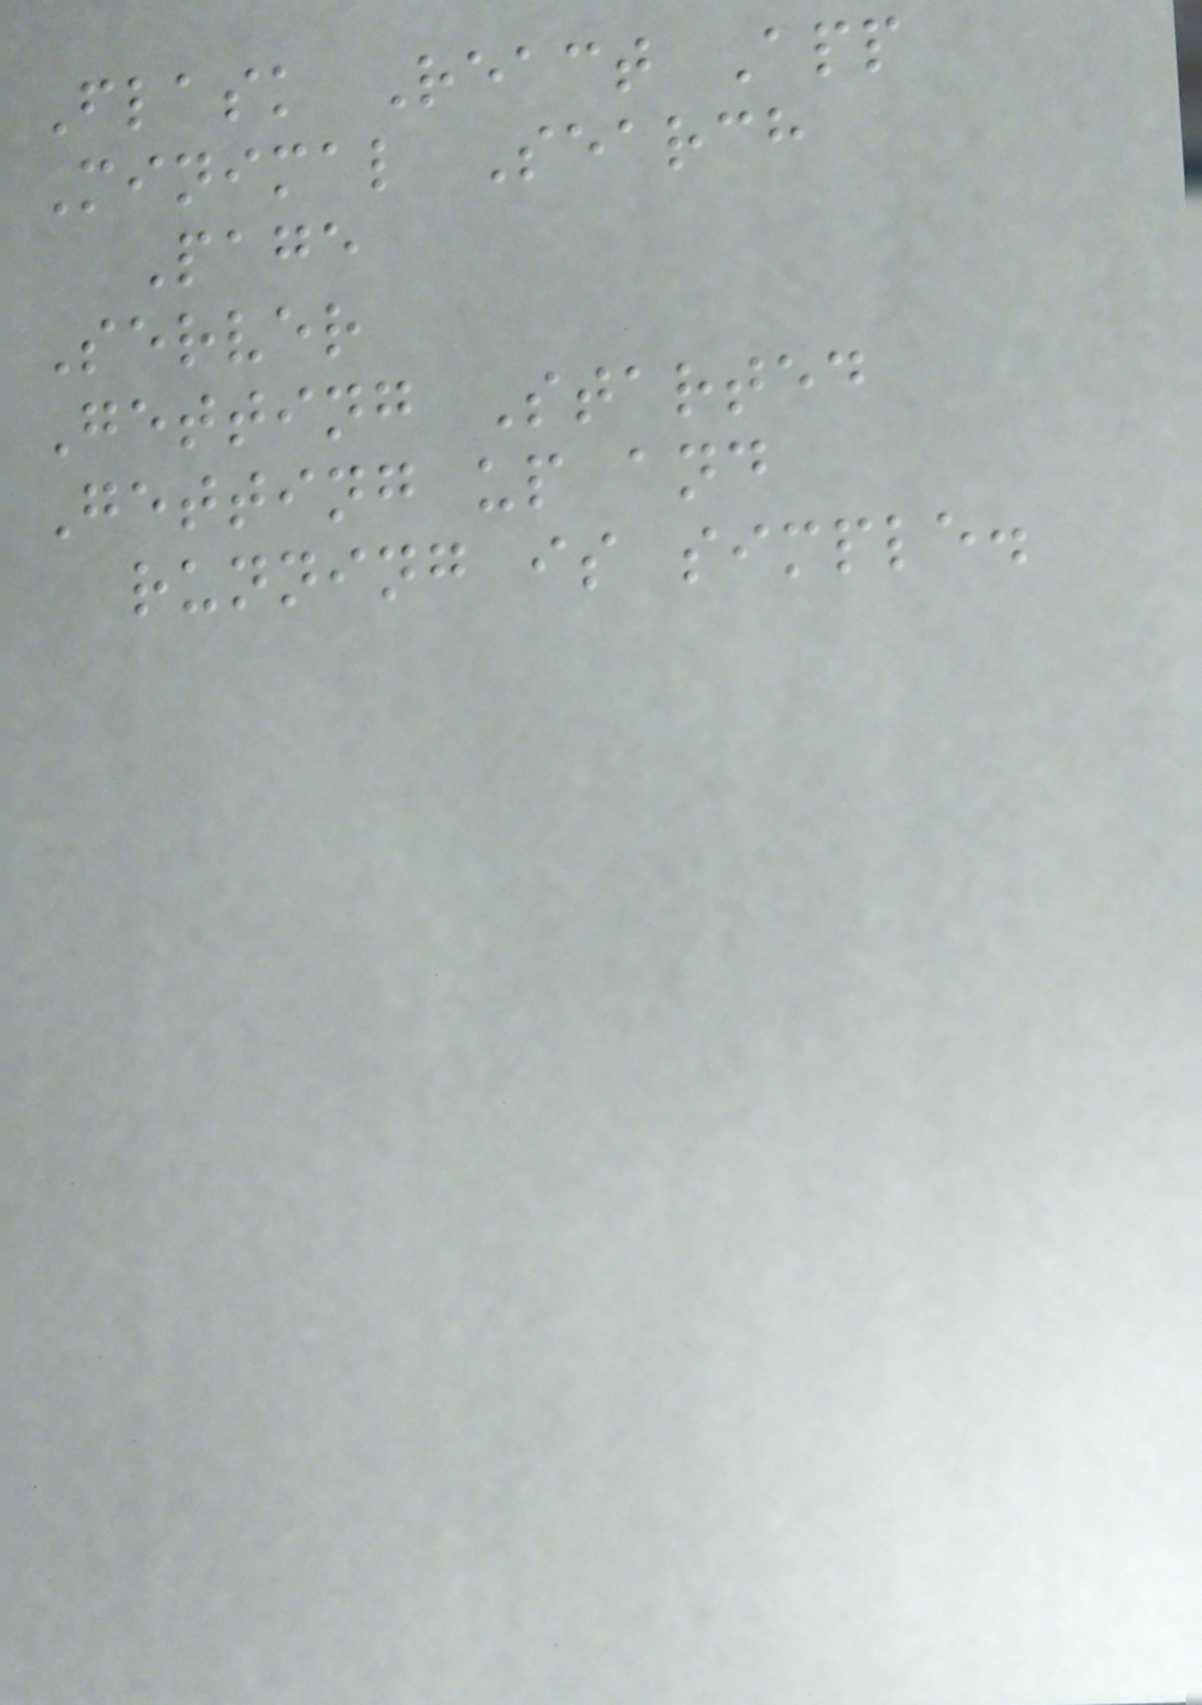Flask React App
Minimal Search
Page
Server
Getting Started
Getting up and
running is simple.
